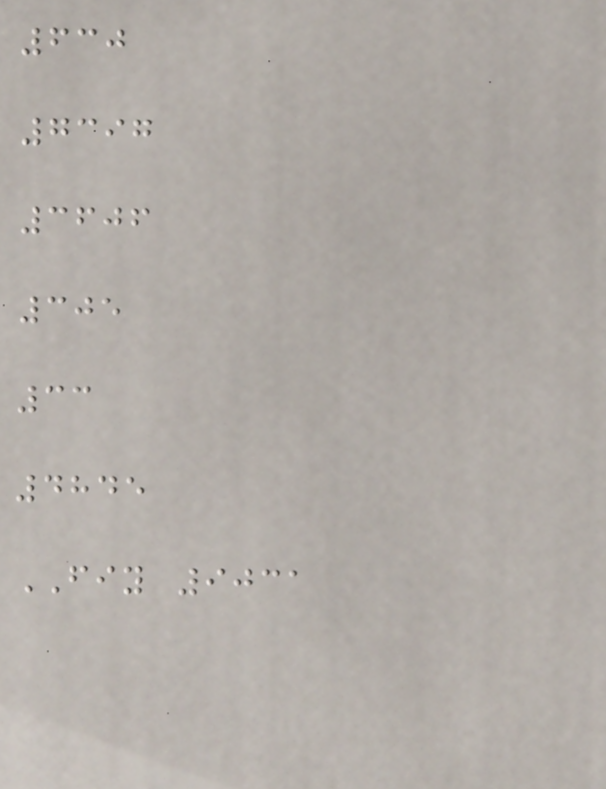630
7397
3606
305
33
4845
FIY 9031
